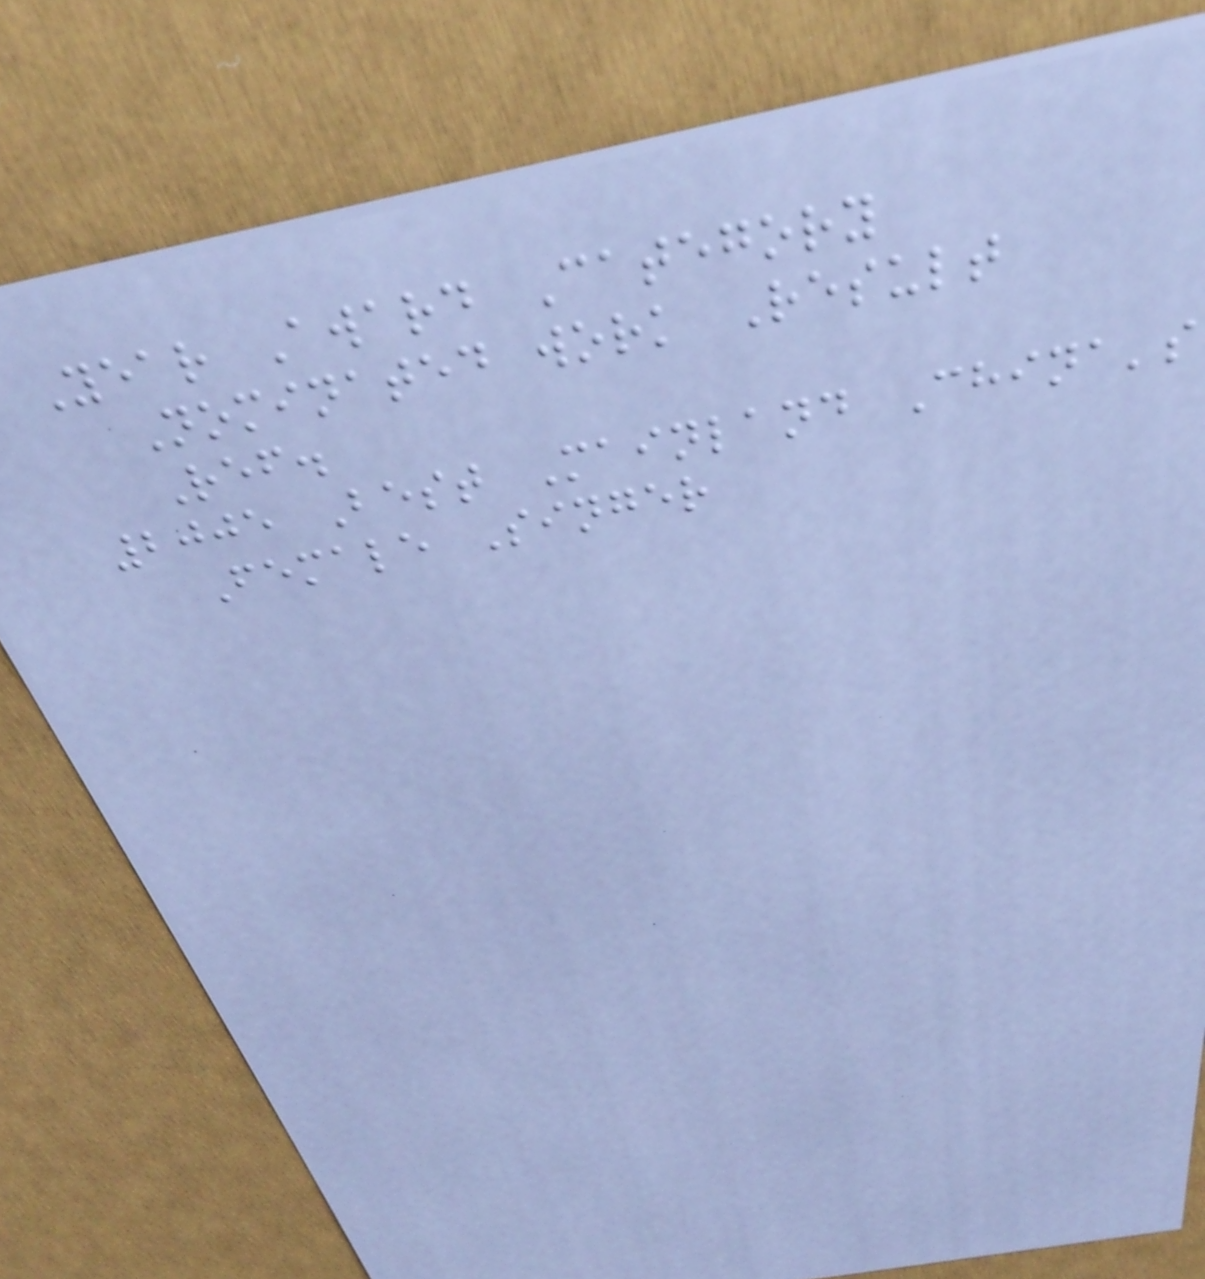Year Award Category
Nominated work Result
Ref.
2005 Best Mainland China's
Female Singer
